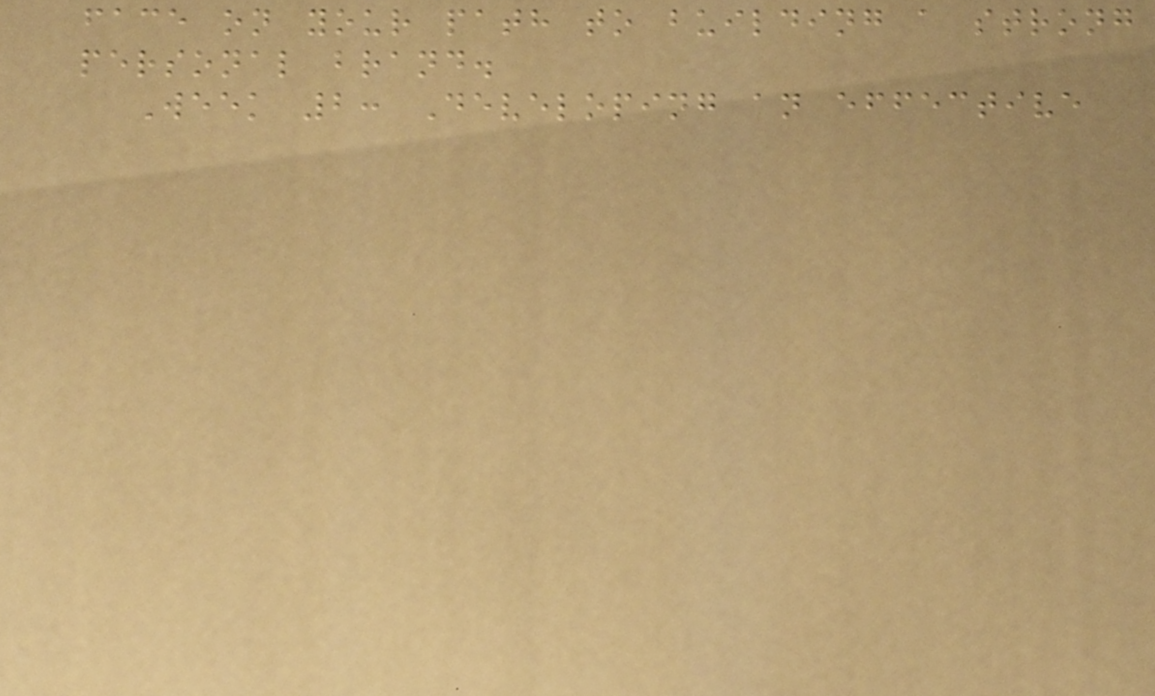face on your path to building a strong
personal brand.
Week 2: Developing an effective
